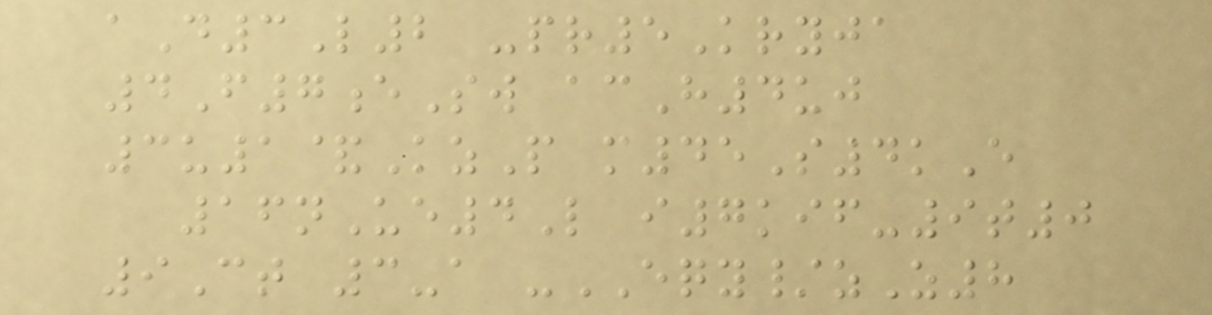aD3L2 -pr5Kryja
4F7eSw acH4uj
3u1&KzP m45S4kE
16nUe4L i7kif-9t0
9Ct 3-a -EQY/zZ8
